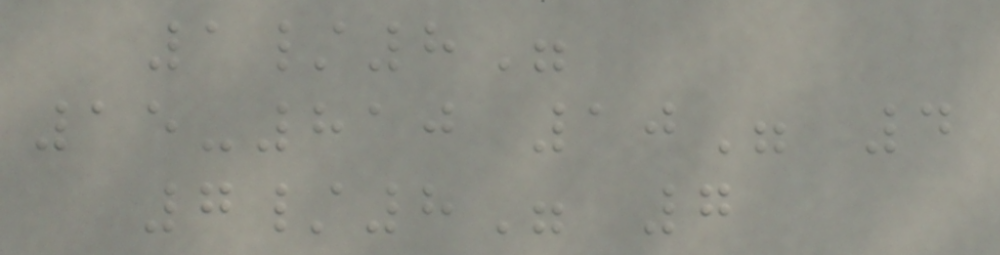1/8"
15-810 10" 4
7/8" 7
